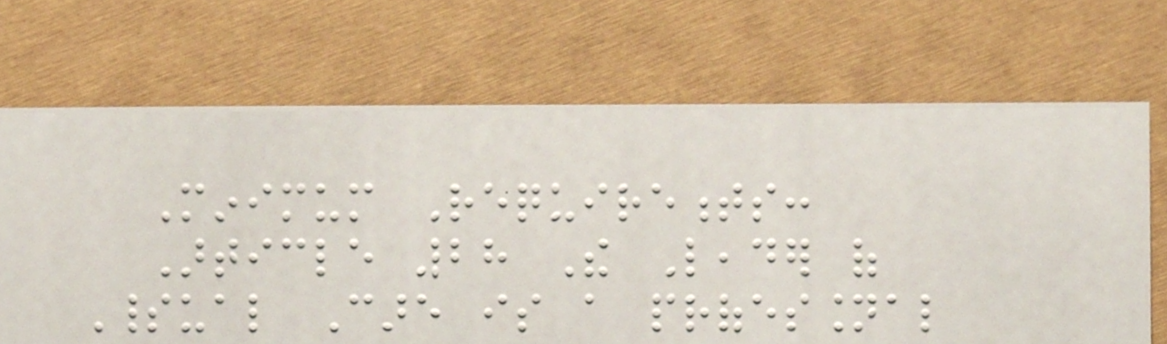Minimum Requirements:
Article 28 The Leader of
Spiritual Care is a professional
